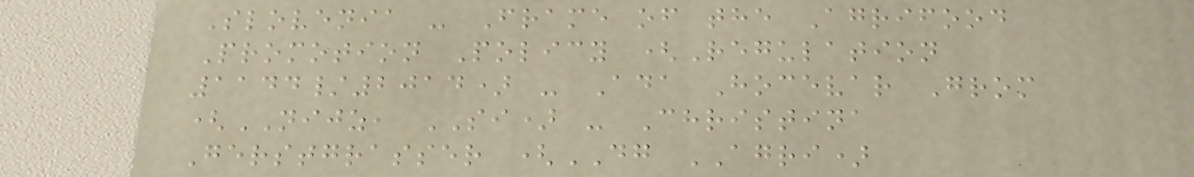Slovenia - Frame of the Agrifood
Promotion Policy (Regulation
1144/2014) - Ada Hocevar Grom
(NIJZ, SI) - Christina
Gerstgrasser (DG AGRI)
